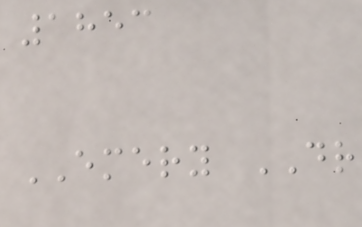1853
EMERY DR
